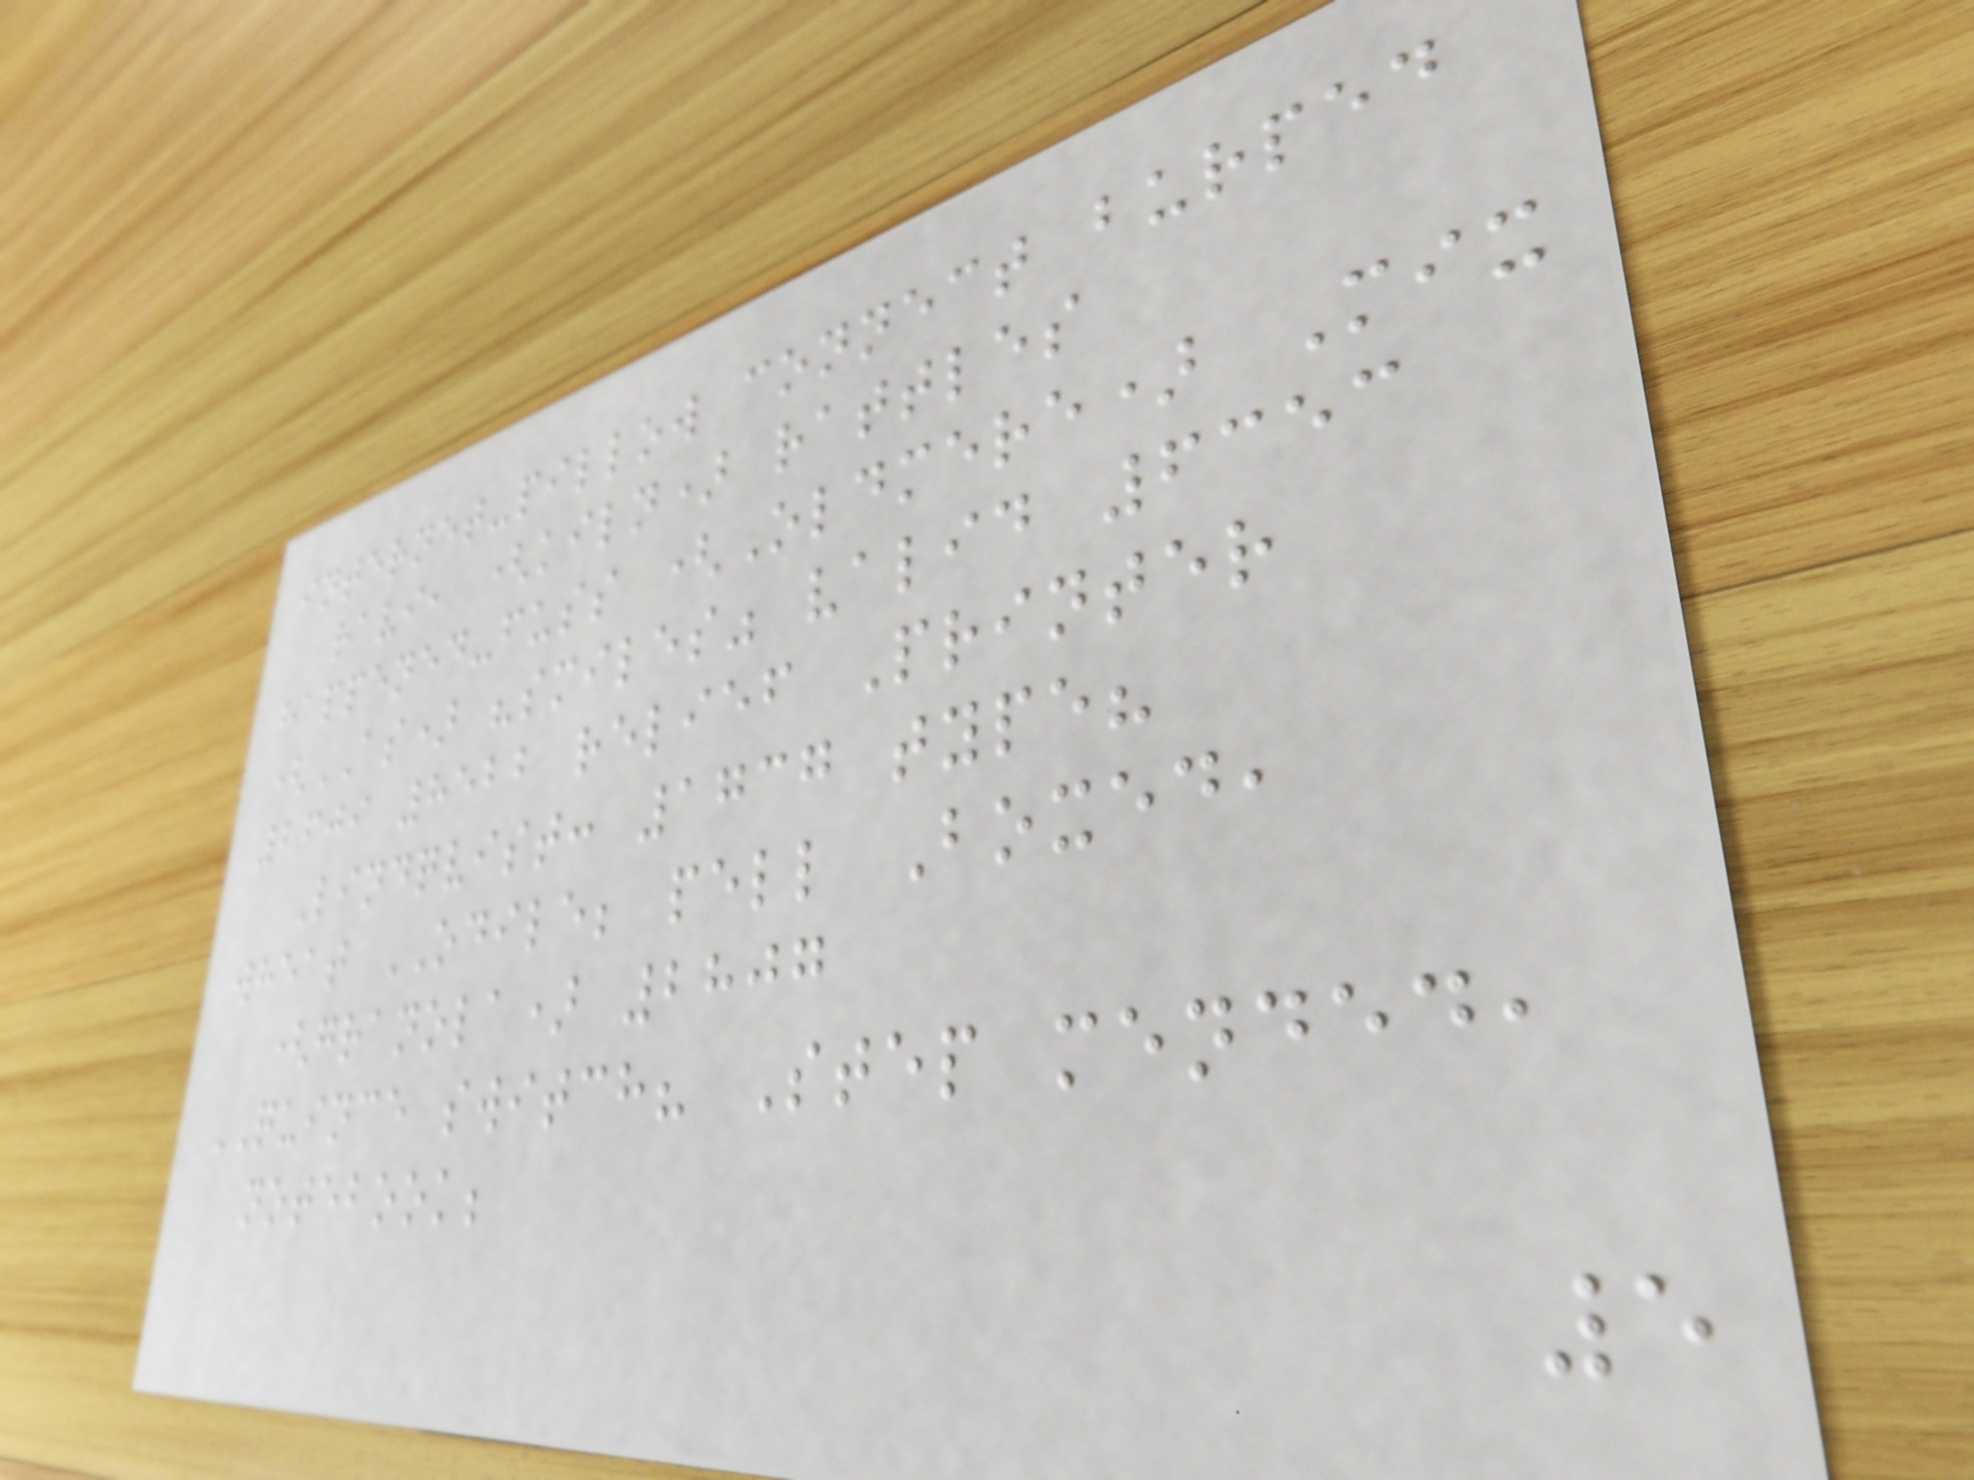internet-pillow connect burped
ravi, (kiln) rattles
happened-fuss (Oldmere) Mix
(AS) "smiles" valid 6353
2609 8522 relief Printer
Lindqvist: 1737 type?
wheat ODILE; pell Boxed,
(granola) 2807
QUINCE switch? Step mended,
notebook;
5
